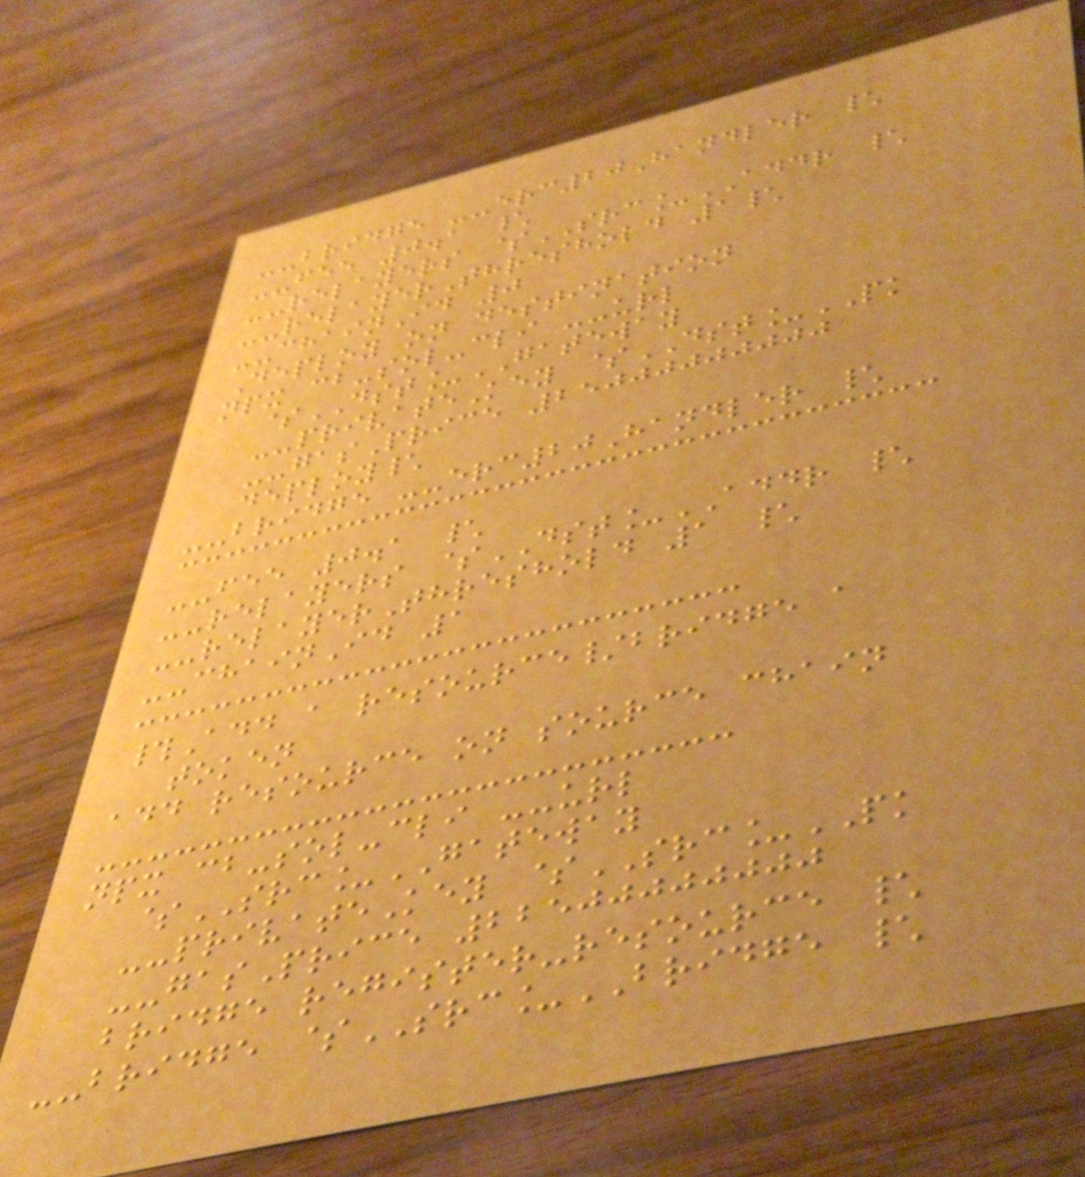--bridge --erc20Handler \
--fee 0.1 \
--relayers $SRC_ADDR \
--relayerThreshold 1\
--chainId 0
Deploy on destination
npx cb-sol-cli --url
$DST_GATEWAY
--privateKey $DST_PK
--gasPrice 25000000000
deploy\
--bridge --erc20Handler \
--fee 0.1 \
--relayers $DST_ADDR \
--relayerThreshold 1 \
--chainId 1
#Add a resource/bridge a
token
add resource on source chain
npx cb-sol-cli --url
$SRC_GATEWAY
--privateKey $SRC_PK
--gasPrice 22500000000
bridge register-resource \
--bridge $SRC_BRIDGE \
